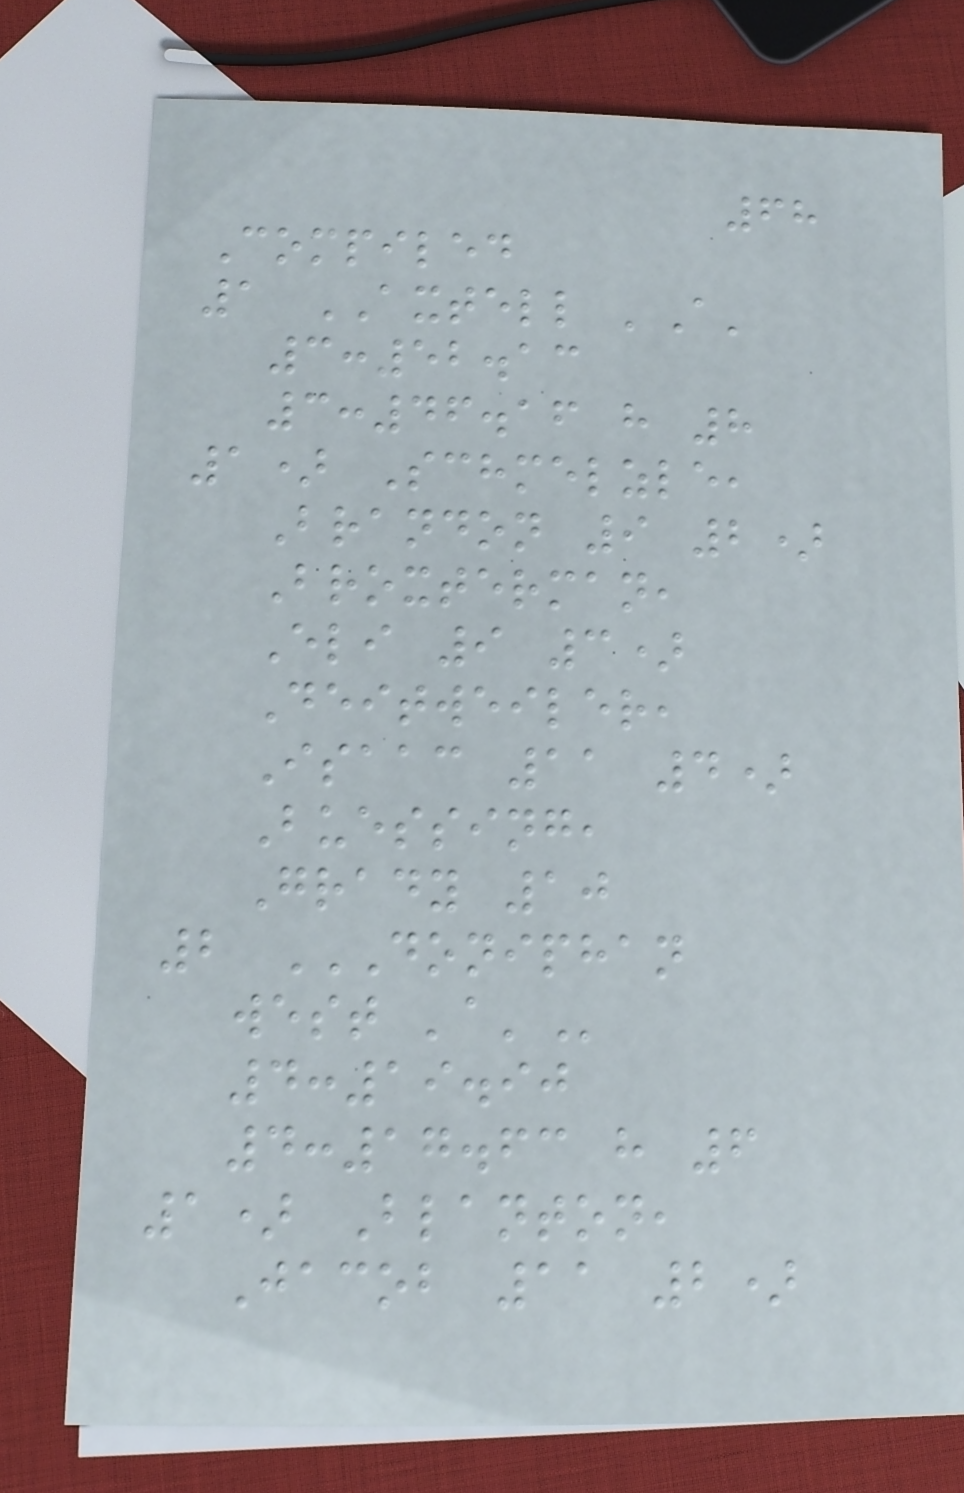68
Compiled
1 AXTELL 'A'
3:52.13
3:46.16 h 8
1) Schmelzle,
Brandon 9 2)
Broxterman,
Eli 9 3)
Deitweiler,
Isaac 11 4)
Buessing,
Grady 10
2 DONIPHAN
WEST 'A'
4:19.90
4:17.63 h 6
1) Blanton,
Jacob 11 2)
